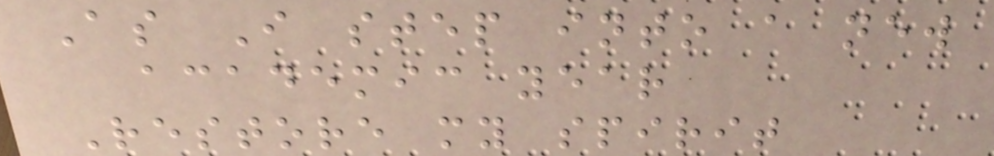As I step into a new
academic year
Restore my spirit
